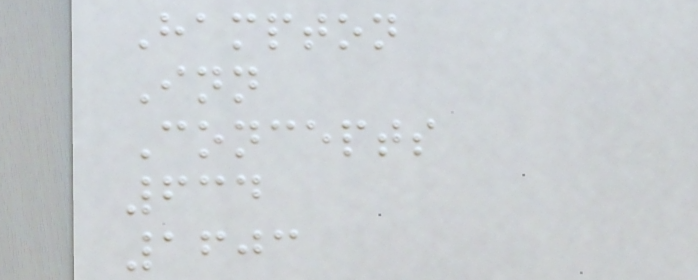Hampton
Inn
Concepts
634
1603
